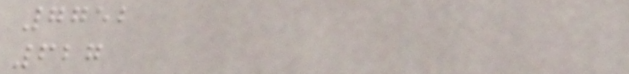7752
627
